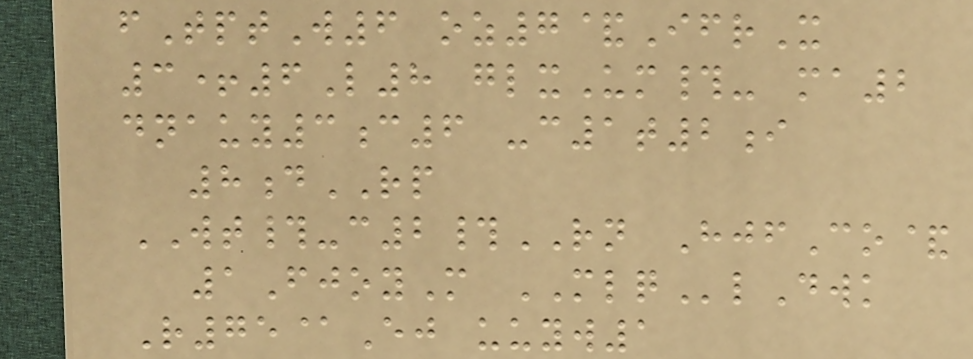fTptW6 oz7&IfrX
3+6L8 glxUm#- ma2
dnauy3c6 -c1t2i
8dRP
WT#-c2#RN HjfCo&
1FjoyM MLQlDwk
R75@Ej uuyw1
